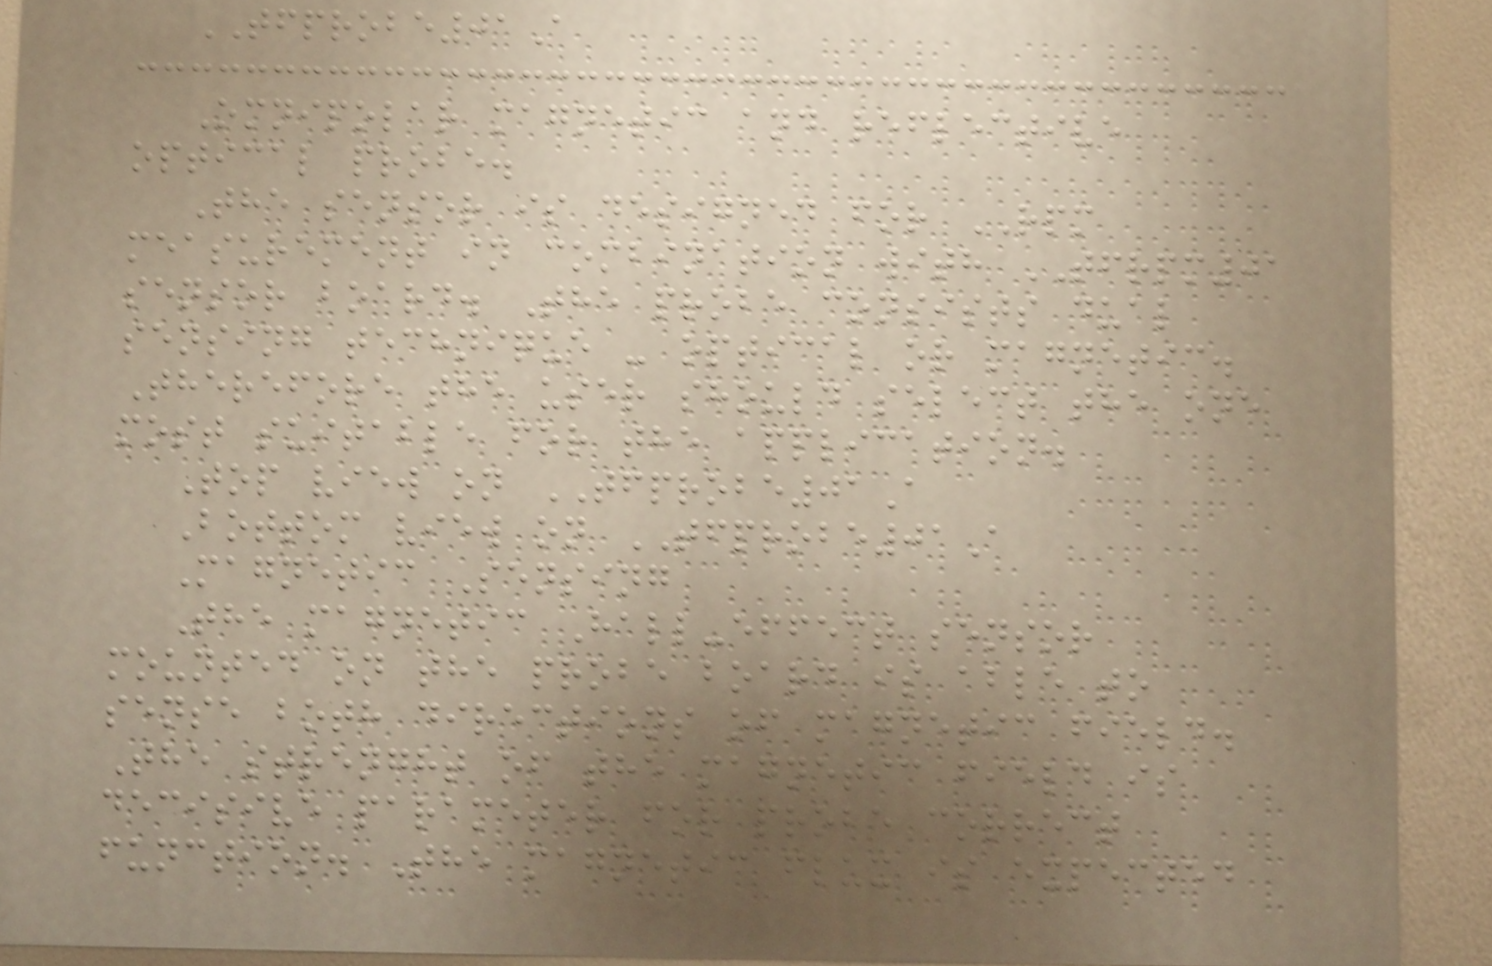TFPROBE01A
Omnipolar magnetic and reflective
optical probe.
The sensor is designed for RPM
measurement in combination with TFRPM01
sensor board. The probe consists dual
sensing technique - optical or magnetic.
Therefore the user should select the one
most suitable for the application.
Top view on TFPROBE01A
Bottom view on TFPROBE01A
Magnetic Sensing
The magnetic Hall-effect sensor
mounted on the probe board is able to
sense both directions of magnetic field.
The strenght of the magnetic field is
decisive parameter for probe correct
function. The magnetic flux is expected
